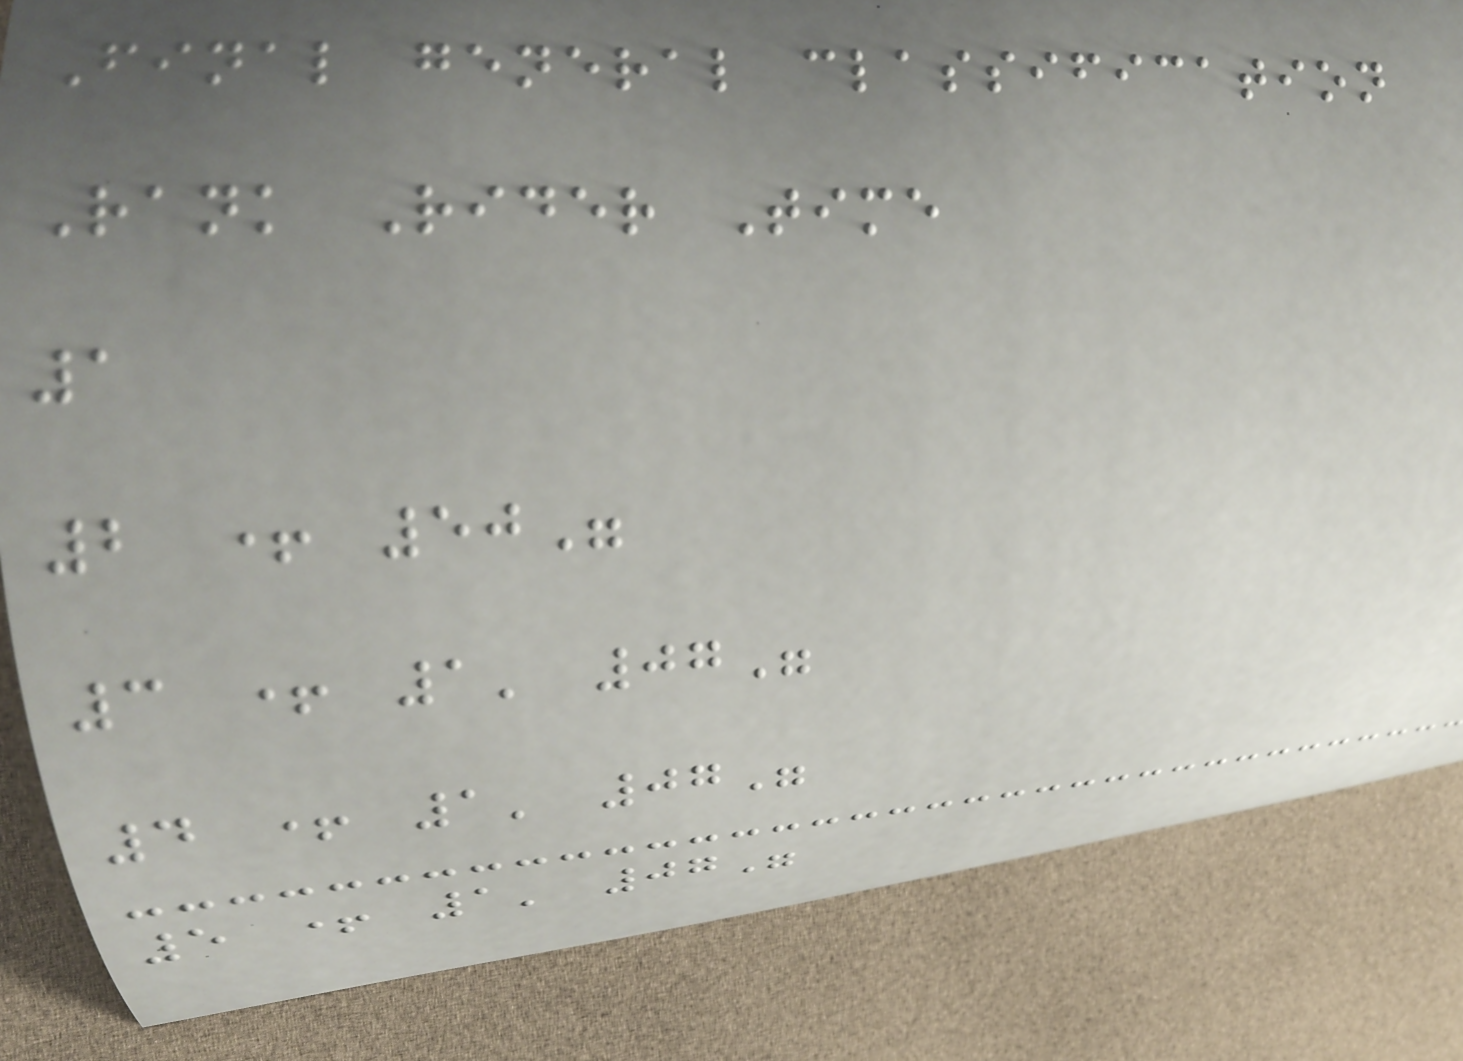Final general classification
Rank Rider Time
1
2 + 50"
3 + 1' 07"
4 + 1' 07"
5 + 1' 07"
